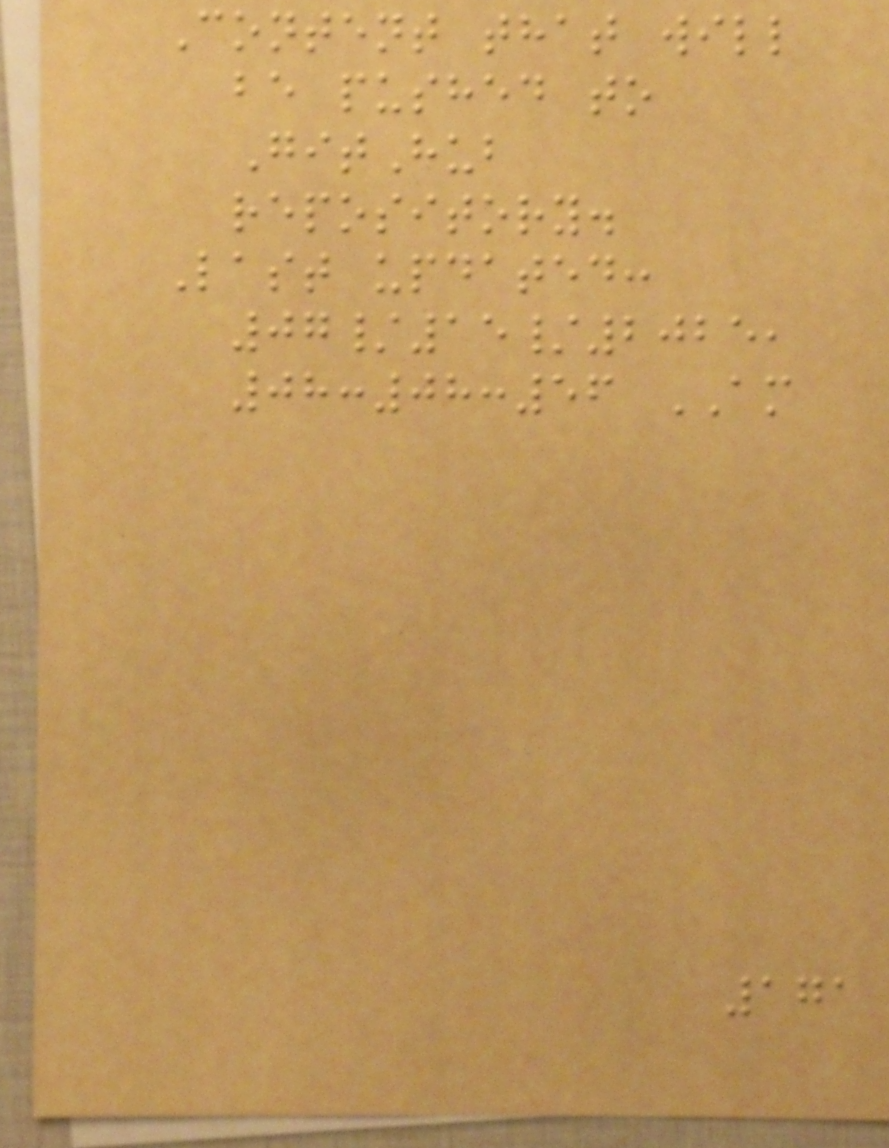Content that will
be pushed to
GitHub
repository.
Last updated:
07/15/2025,
08:08:56 AM
171
